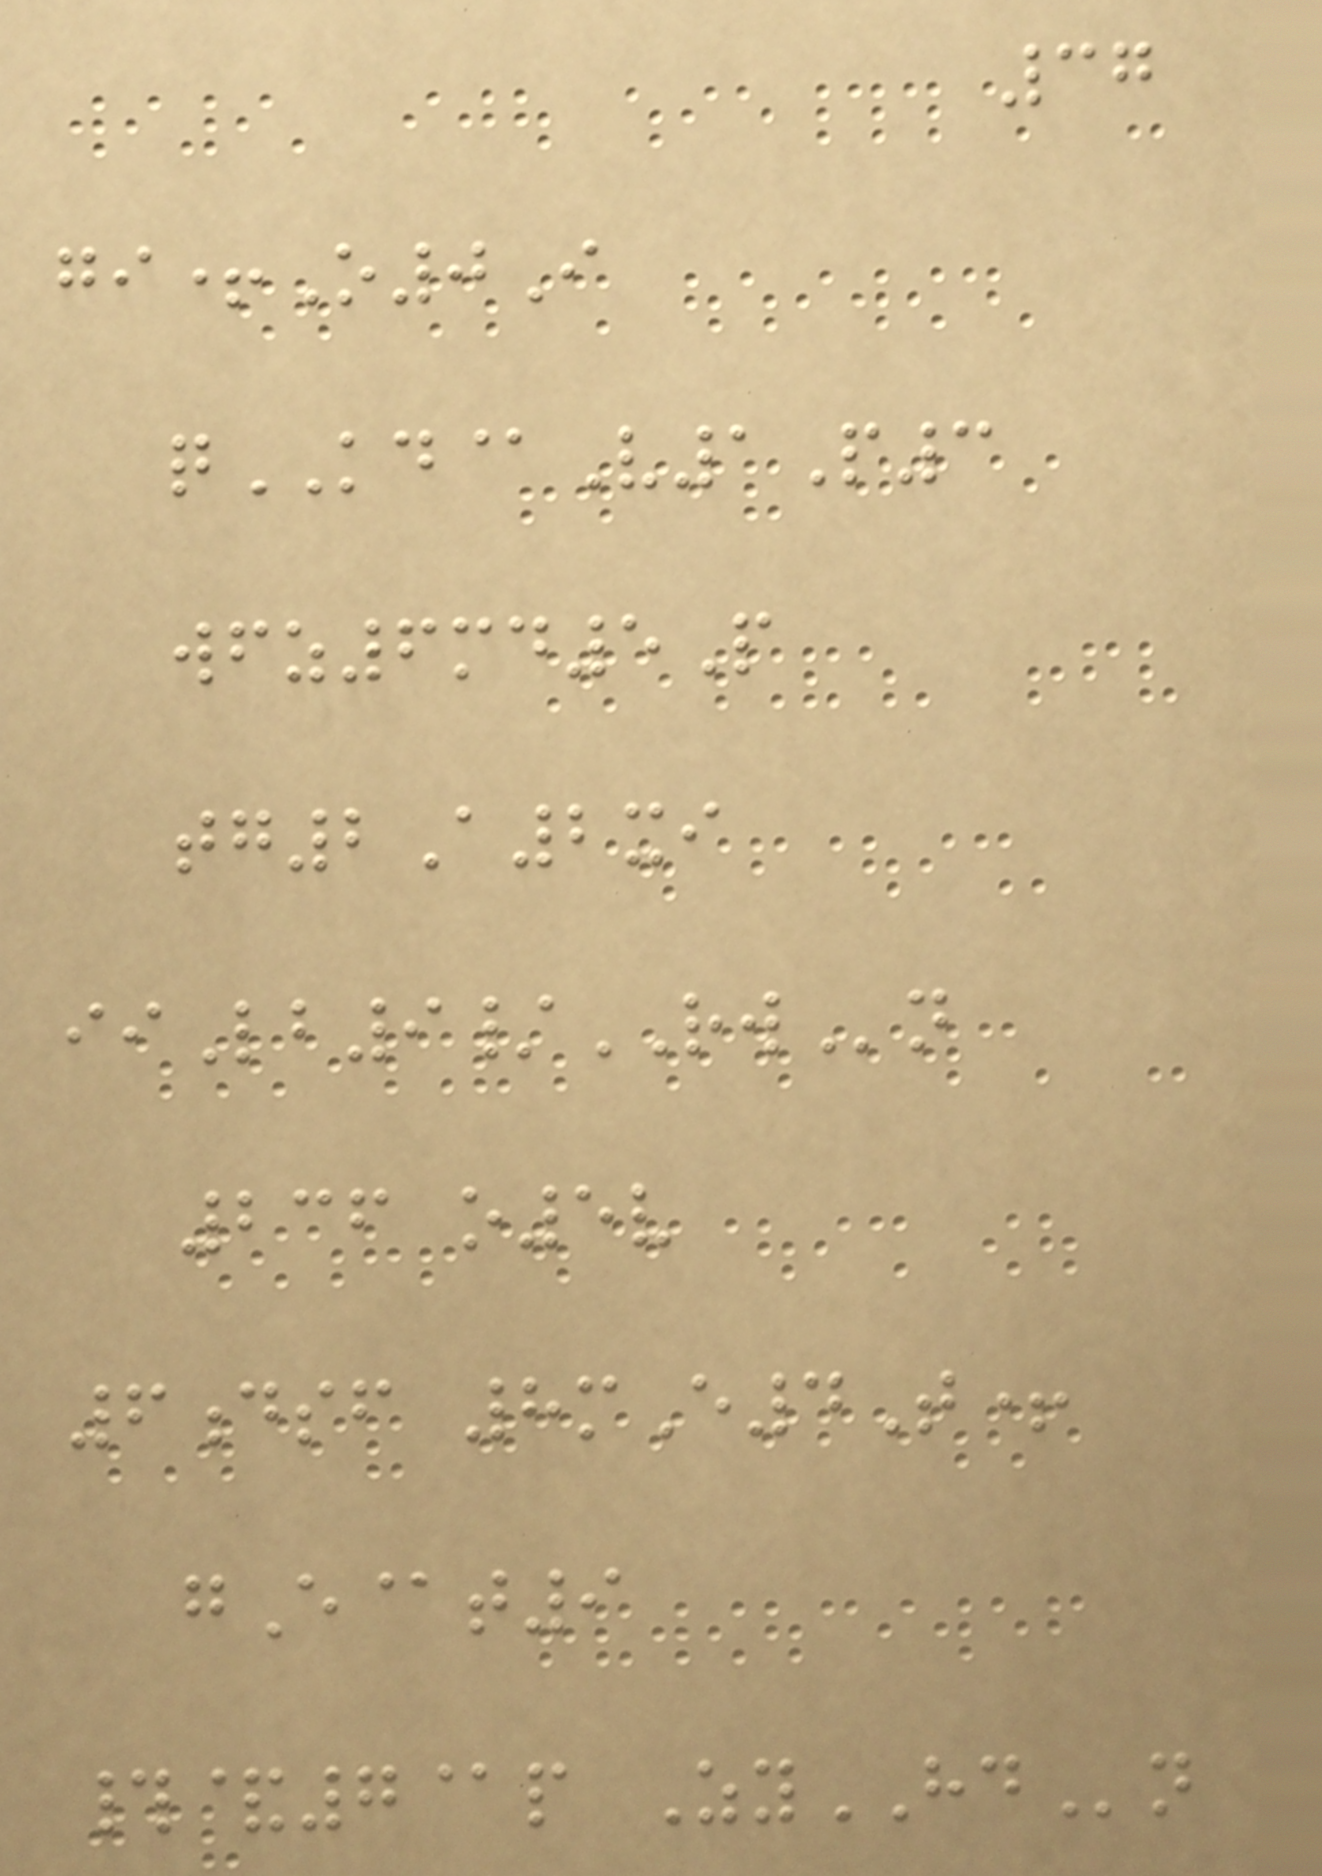37
gi+O0I
qKD@V1P3
wfz6md5P
tg2A2xi
iiLb9/RWn
236 o5v
6dsf 8mE4T+
gE@t9
#&7@p ZyHDn
